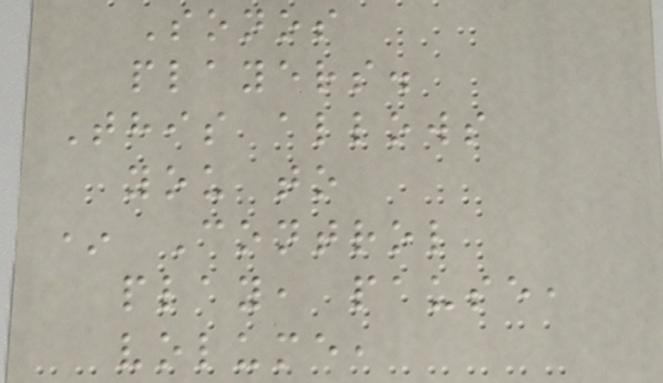Sonos
players.
This allows
you to
* Control
play, pause,
volume,
